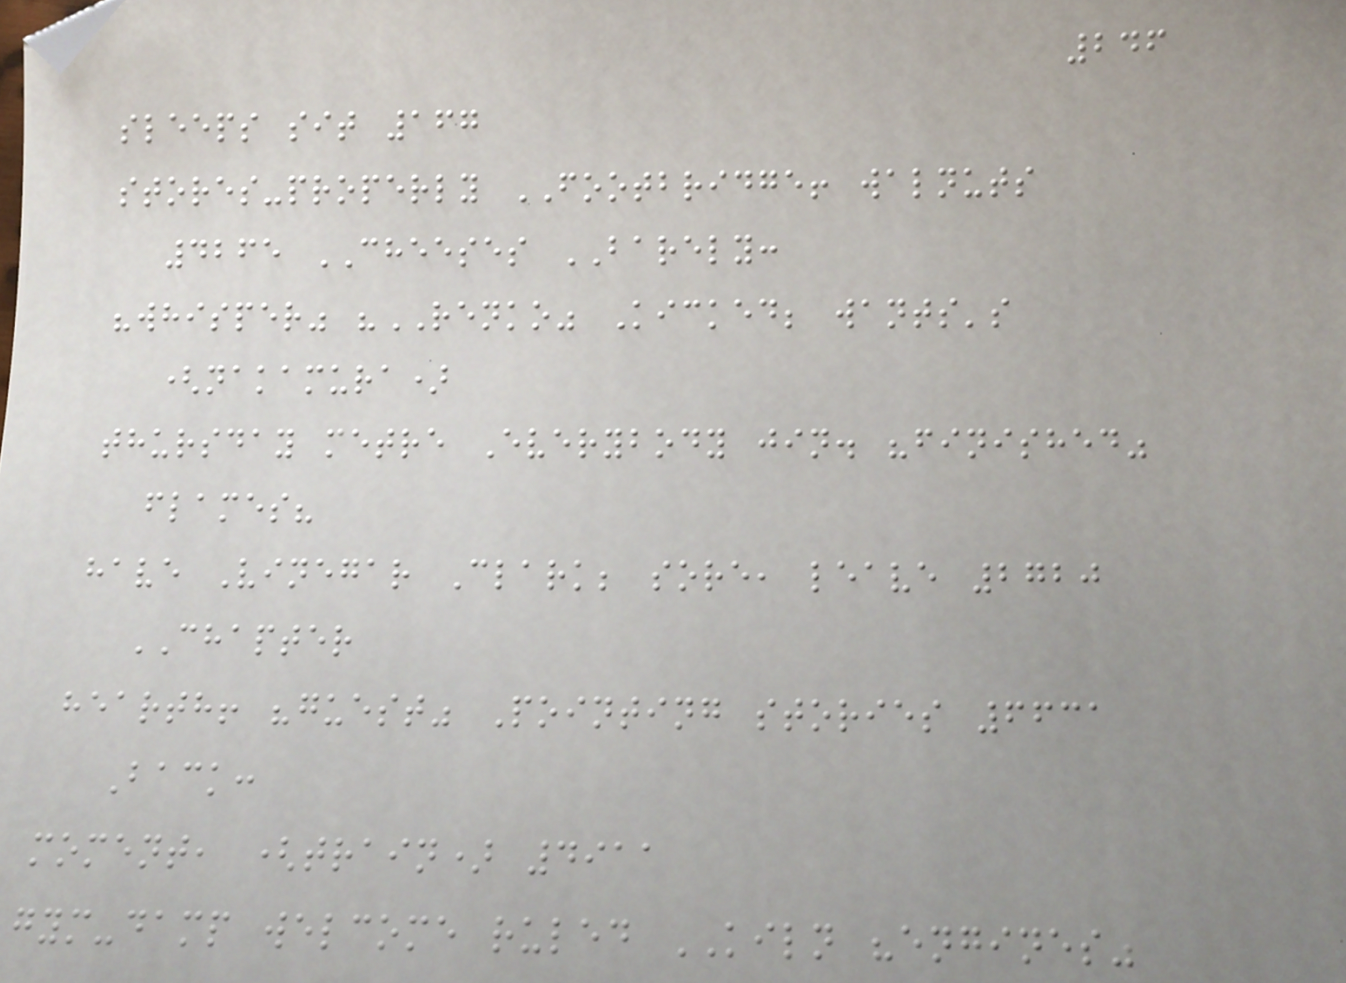246
sleeps sit 167
stores-properly FOOTBRIDGE! walnuts
4265 CHEESES BARELY:
"whisper" "RENKO" Kicked; wants's
(nakamura)
thursday metre Everybody jin. "finished"
flames?
have Vinegar Clark; sore, leave 2720
CHAPTER
hearth! "guest" Pointing stories 6631
Back:
moment, (train) 4911
gym-damp welcome ruled KILN "engines"
